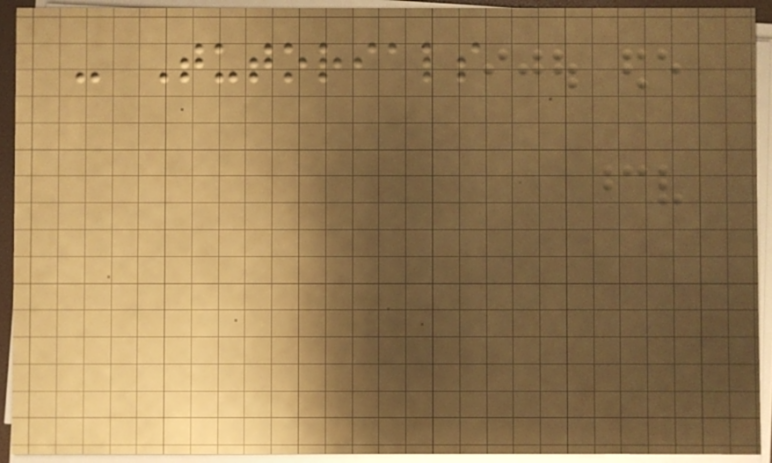- Tutorials
